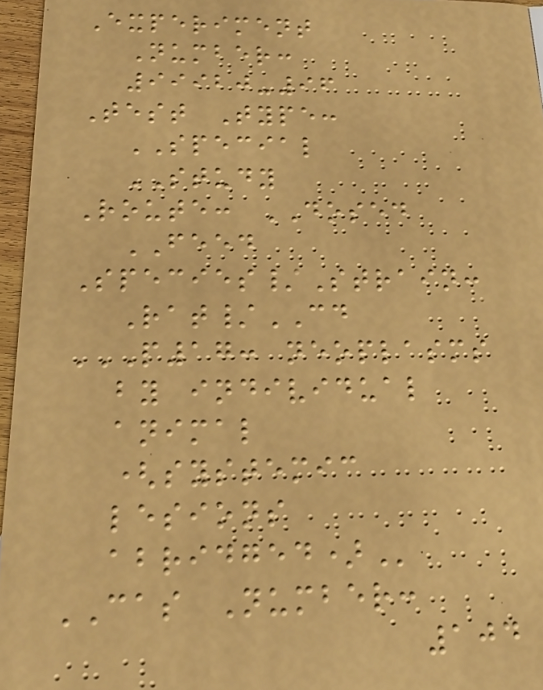Experiment
Number:
99920-96
Test Type:
SPECIAL
STUDY
Route: DOSED
FEED
Species/Strain:
Rat/CD
P17: NEOPLASMS
BY INDIVIDUAL
ANIMAL
(SYSTEMIC
LESIONS
ABRIDGED)
CAS Number:
104
